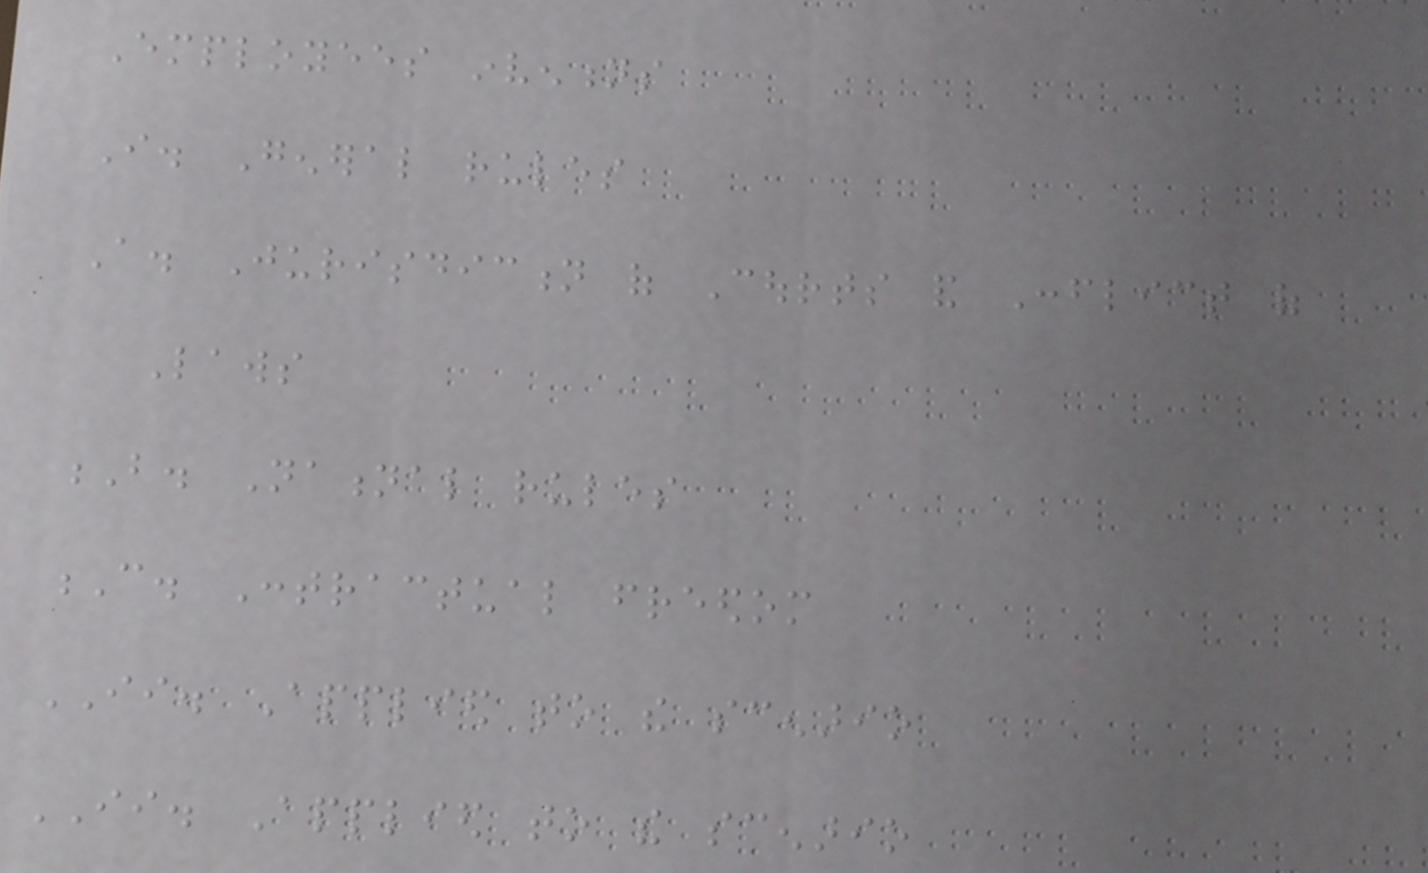Employees inventions
I. General rules
A. Jurisdiction of Courts and Conflict of
Laws
B. National rules
C. Contractual freedom
II. Applied to the scenario
II. Applied to the scenario
